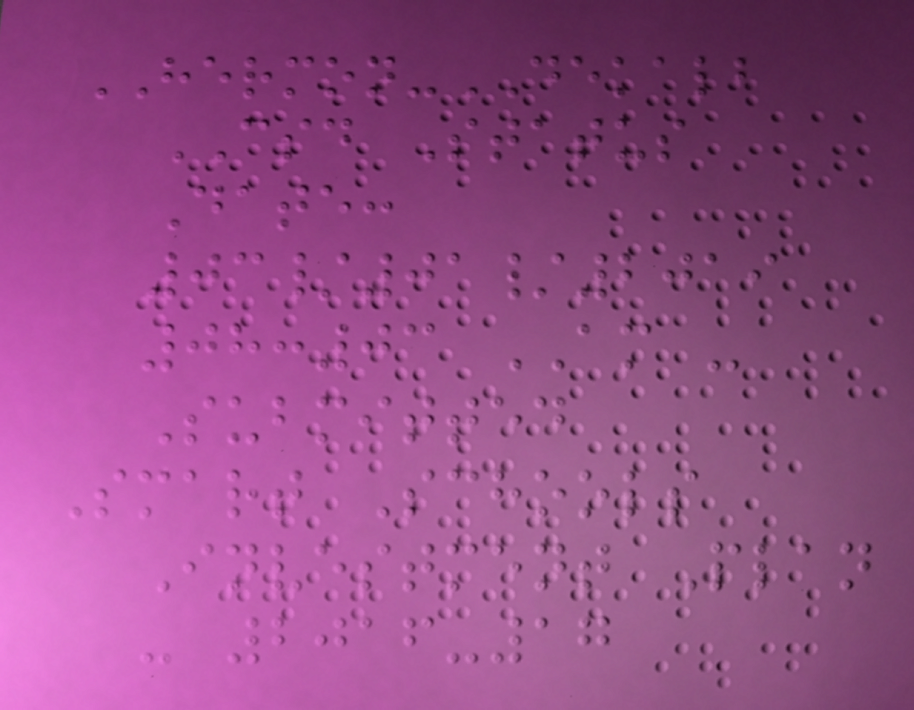HERMON-DEKALB
CSD Status
Date:
03/01/2019
08:03 AM -
Submitted
Smart Schools
Investment Plan
- 2016-17
